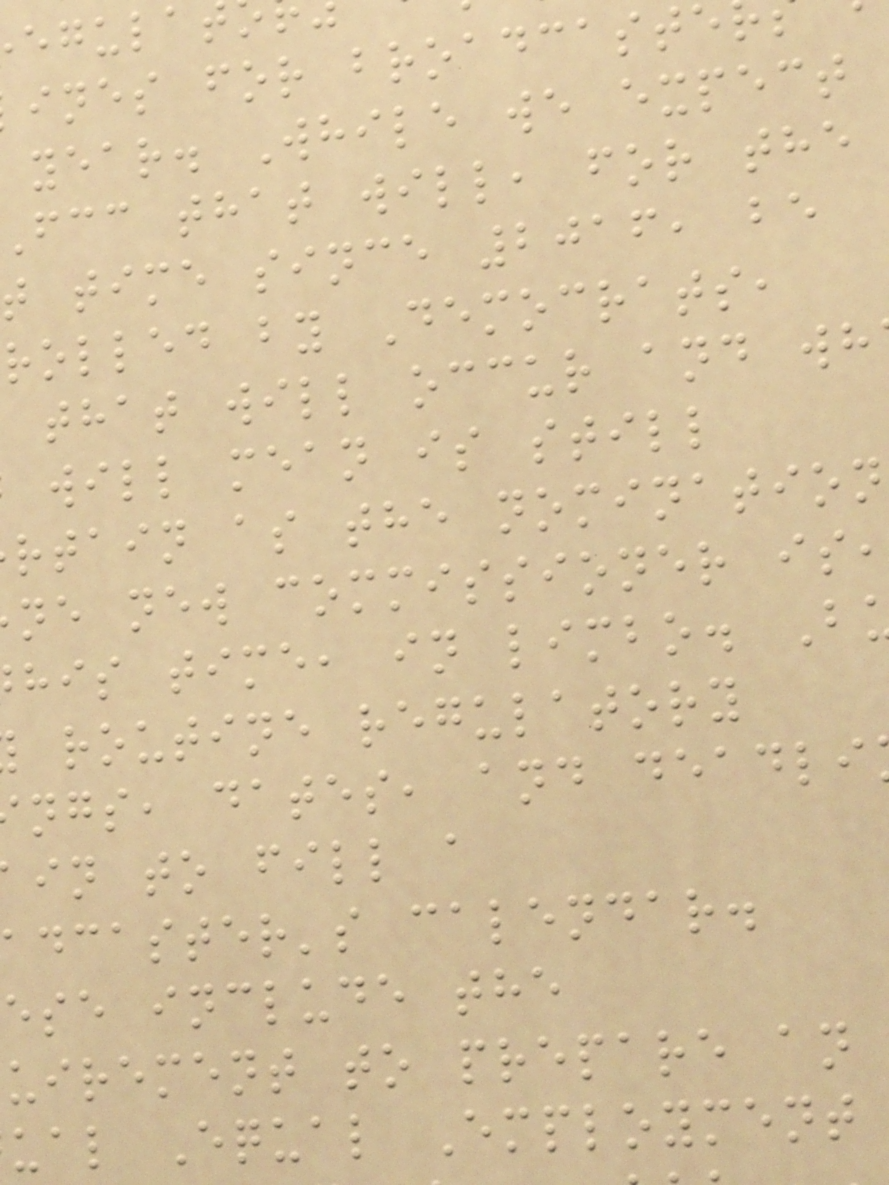ines for broadcaste
year. While we expect
fcc that will, for the
t time since 2016, be
rolled by Democrats,
that will occur and wh
will mean is still
rtain as the nomination
ne new commissioner is
his time, in limbo. B
routine regulatory
ngs, dates, and deadli
in to fill a
adcaster's calendar.
ese include the
uirement to prepare an
ual Equal Employment
